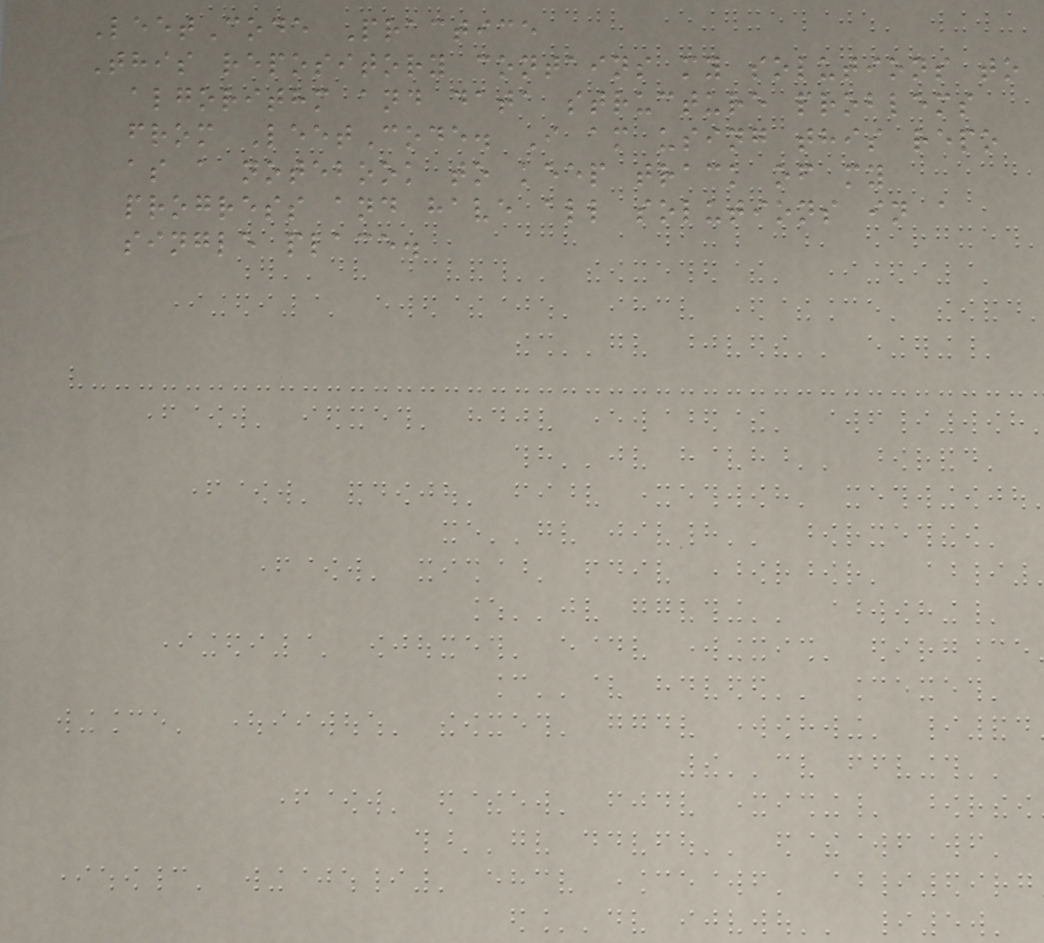LeetCode Practice
This repository contains my solutions to
algorithm and data structure problems
from LeetCode. I am using this repo
as a notebook to keep track of my
progress and have all solutions in a
single place.
